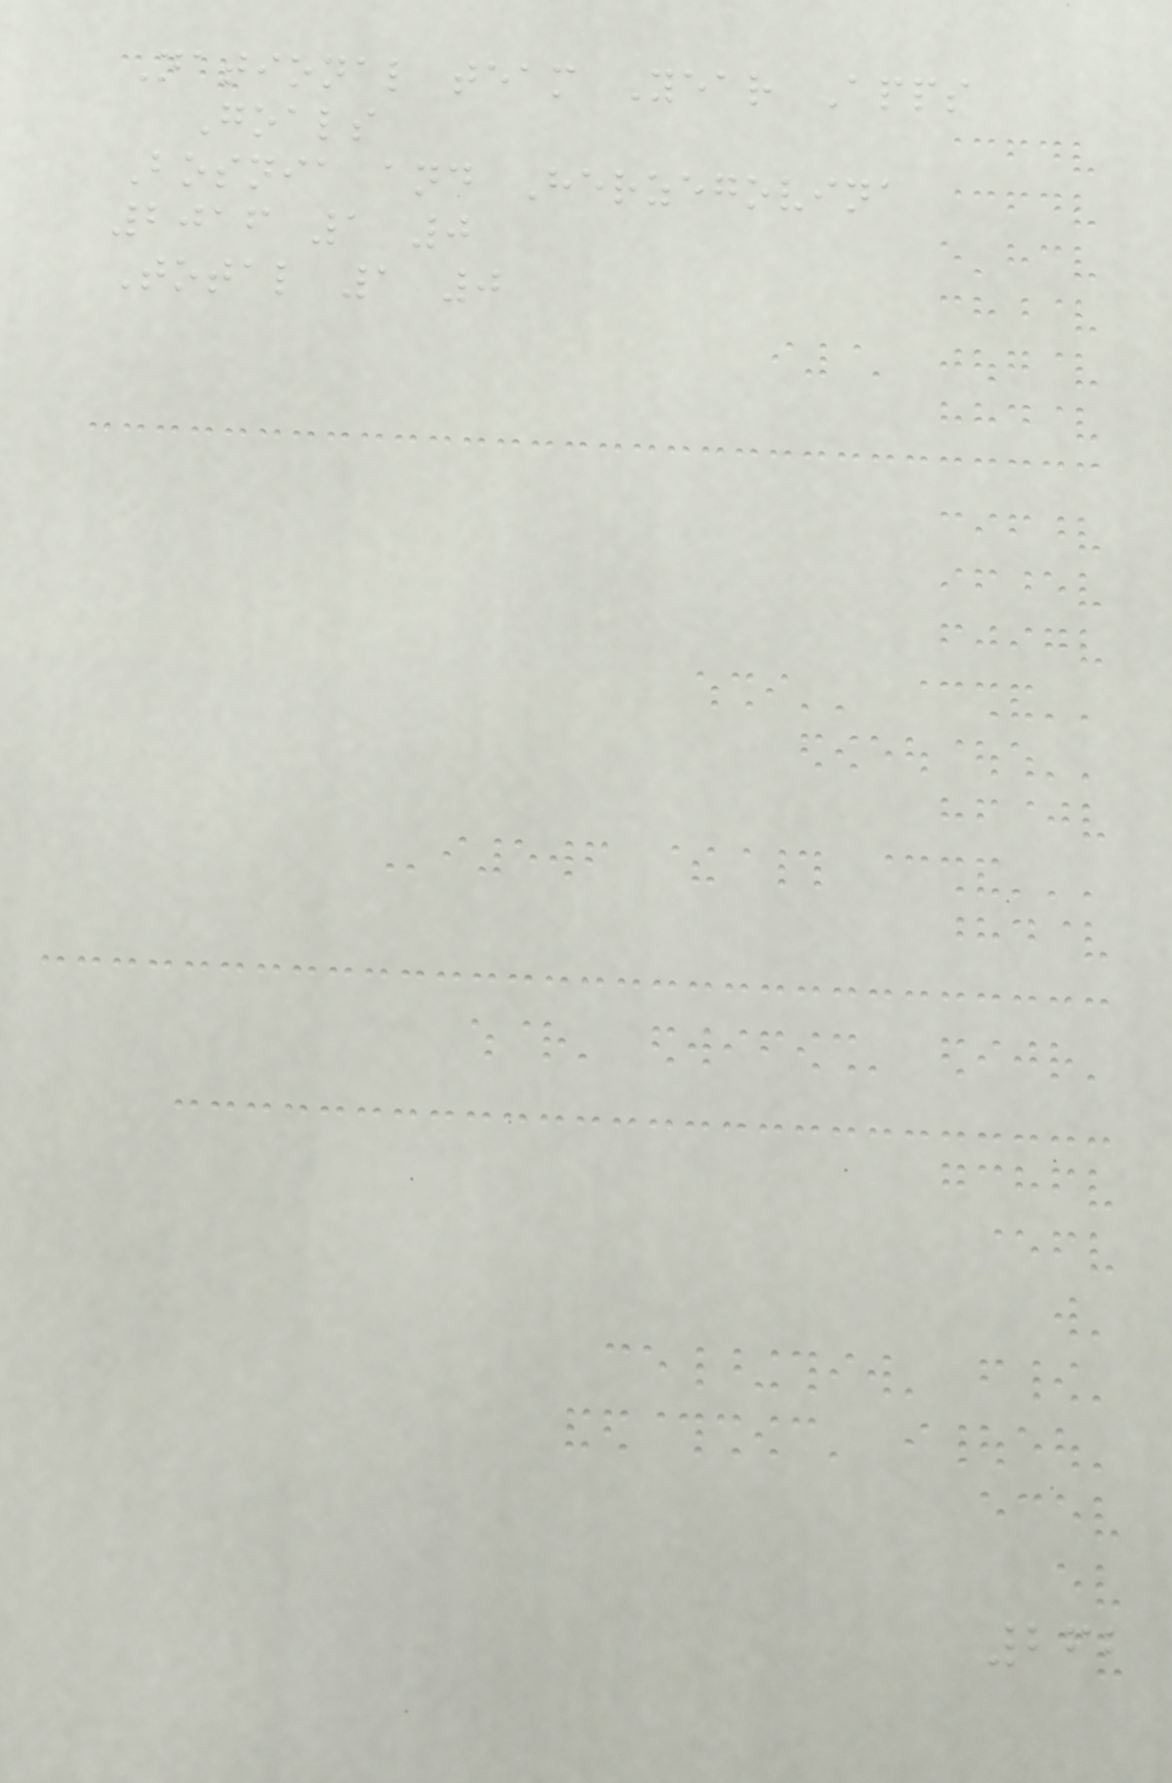National team Year Apps
Goals
Bosnia and Herzegovina
2016 1 0
Total 1 0
262
